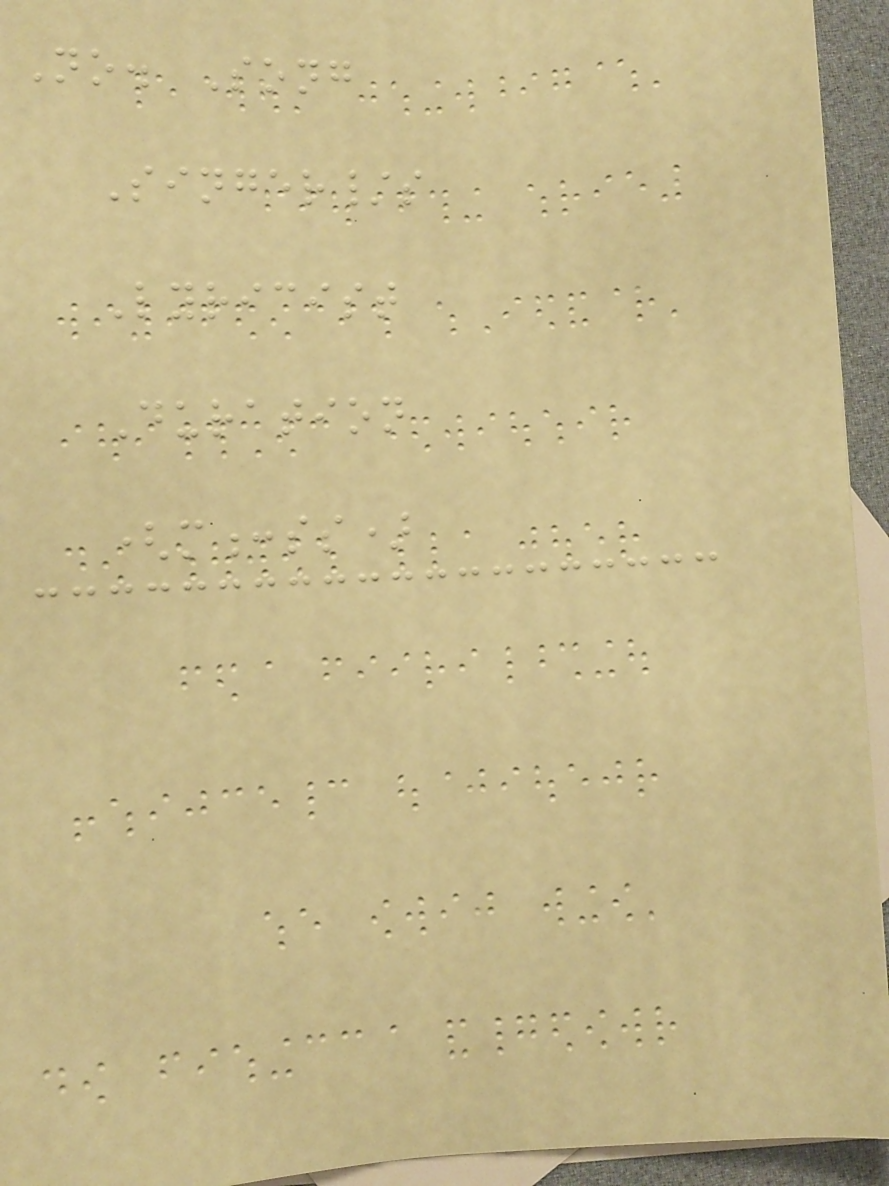No. Song
Singer/s
Lyricist
Duration
(m:ss)
